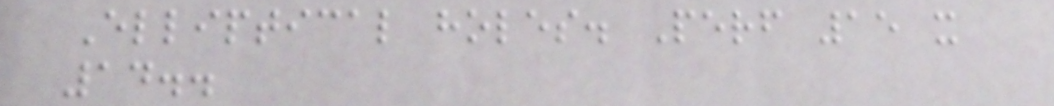Elliptical holes. Perf 15 x
14..
